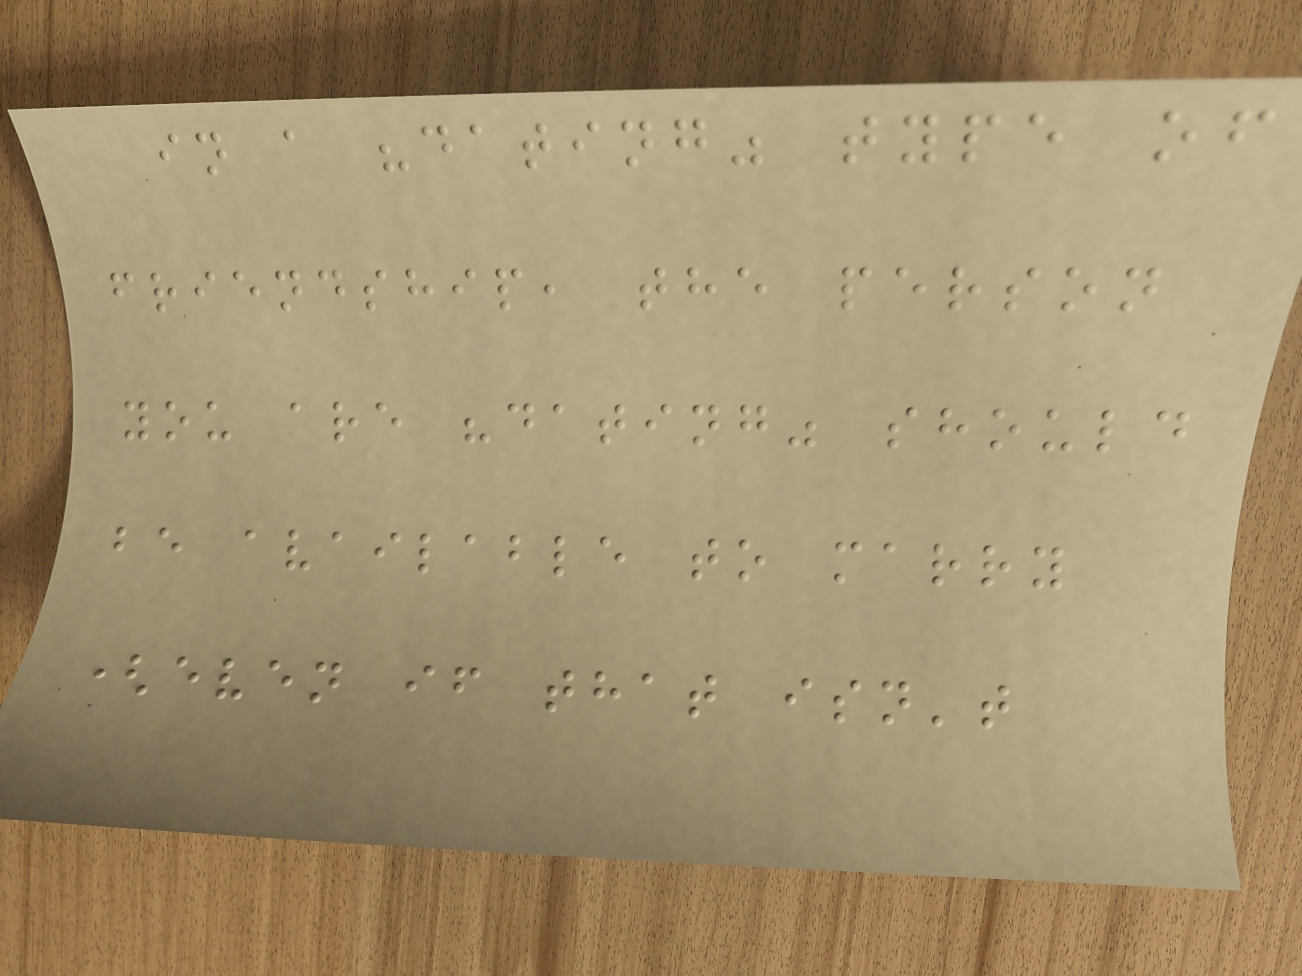in a "dating" type of
friendship, the person
you are "dating" should
be available to marry
(even if that isn't
